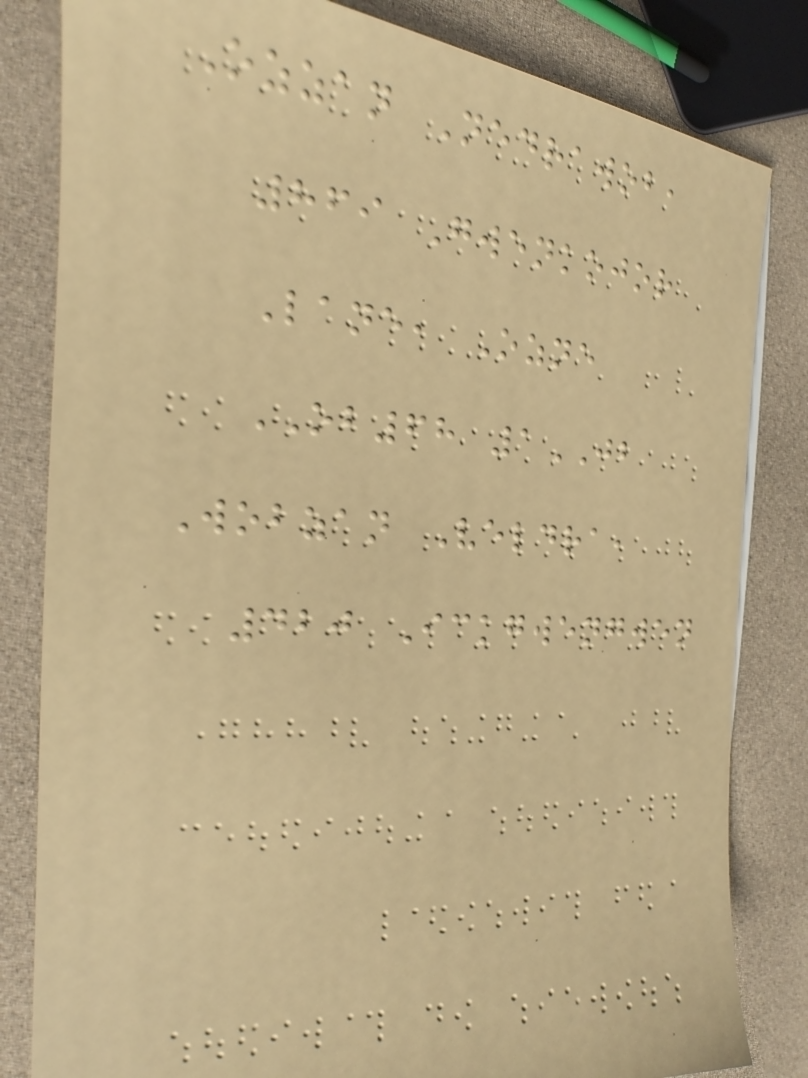Ozzan Nedrawob,
869 Gwenkojor
Lane, Ozne
OB68 1JB
Wobzan Veldra,
420 Ickgwengwen
